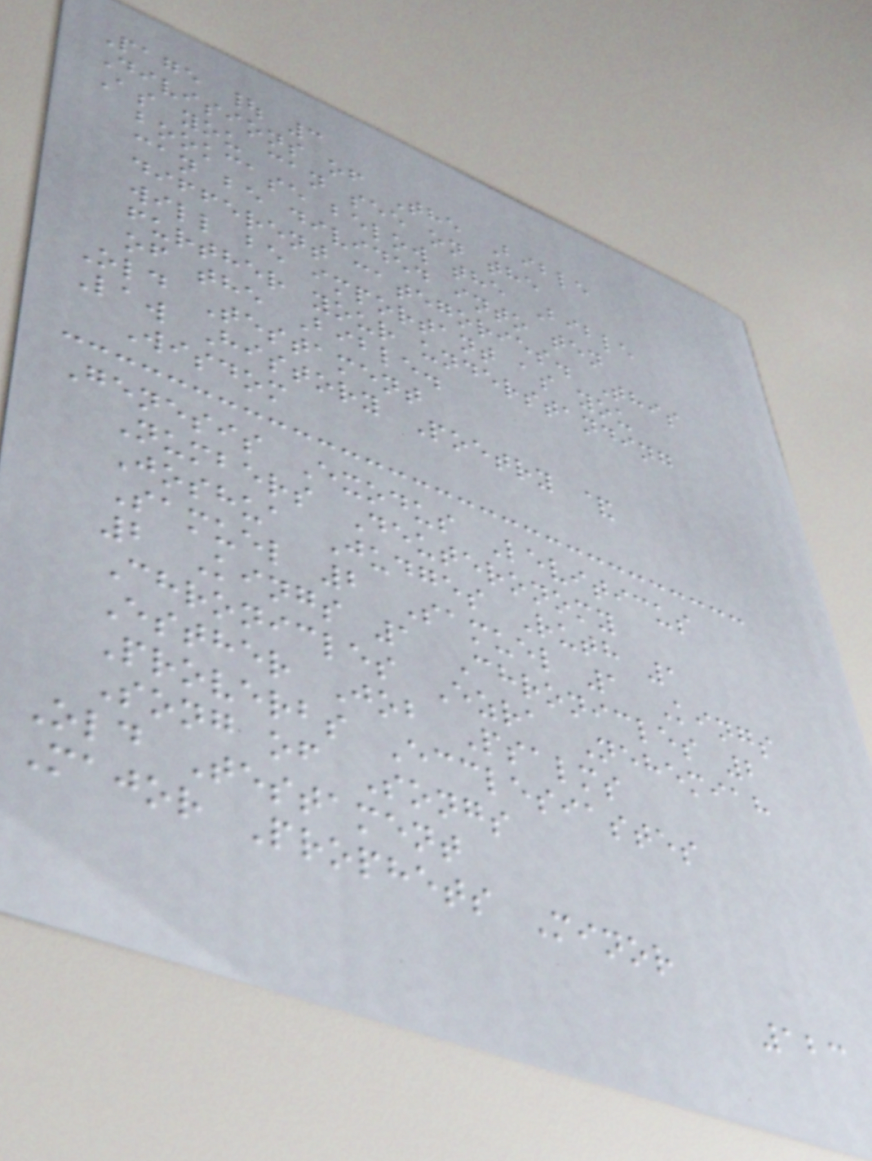Page | 3
Divisions of The Bible
As you can see on the
bookcase below the Bible
can be divided into ten
different categories. This
will be important as you
further your understanding
of the Bible.
Old Testament
Law History Poetry &
Wisdom
Genesis Exodus Leviticus
Numbers Deuteronomy
Joshua Judges Ruth 1
Samuel 2 Samuel 1 Kings
2 Kings 1 Chronicles 2
Chronicles Ezra Nehemiah
Esther Job Psalms
Proverbs Ecclesiastes
Song of Songs
Old Testament
Major Prophets Minor
123
